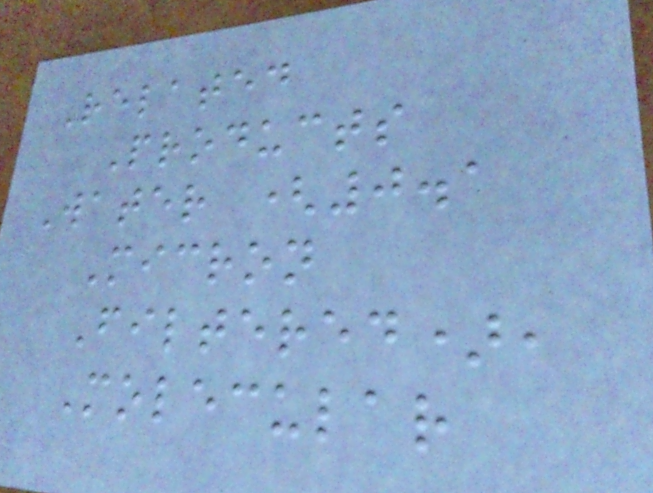Related
Products
Water (0.1
Micron
Filtered),
Molecular
